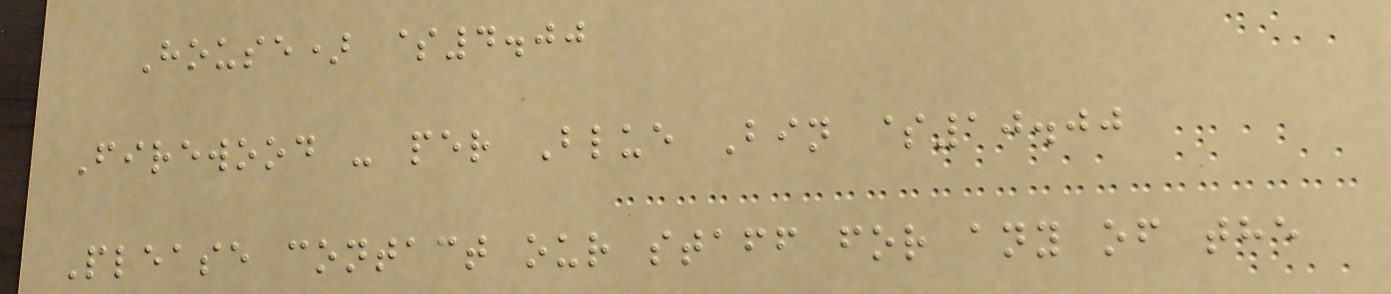House) $4.00
Firewood - per Blue Bin $10.00
Please contact our staff for any of the
